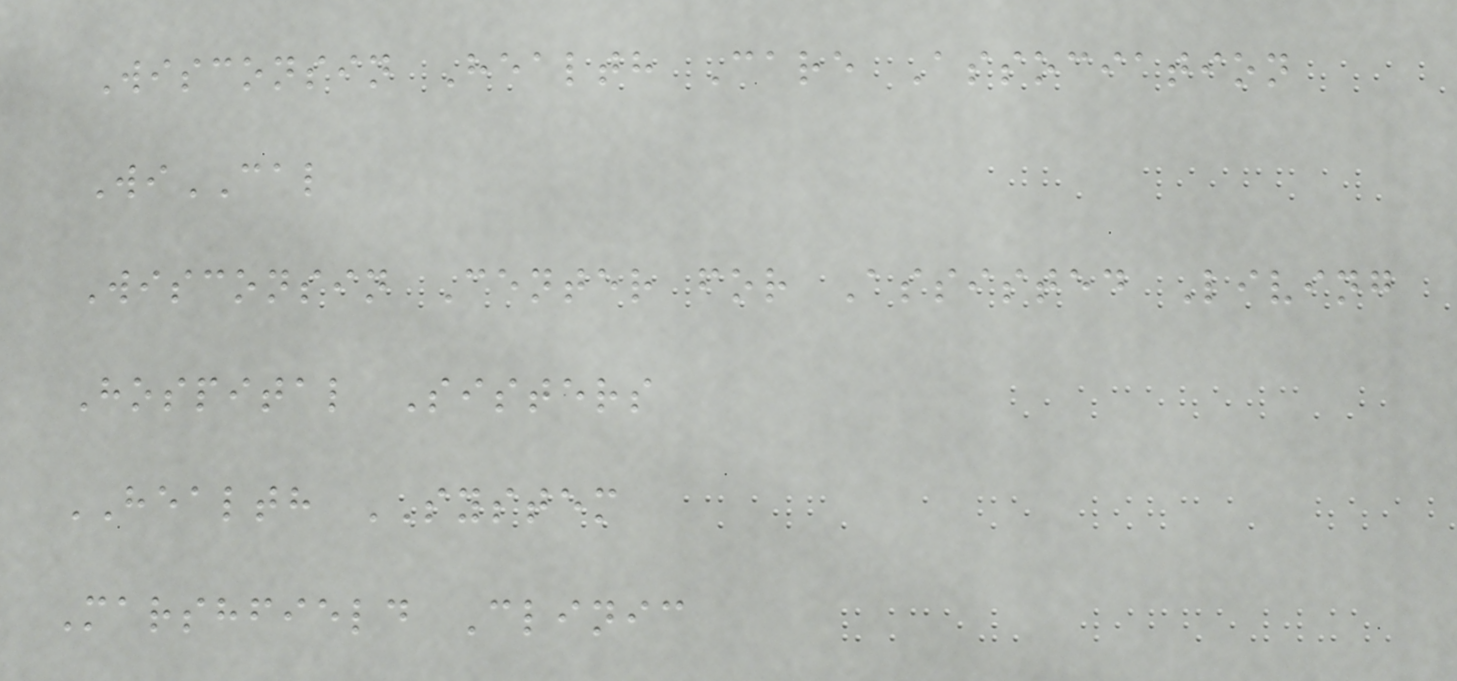Wisconsin Health Care Association
WiCAL
Wisconsin Center for Assisted Living
Hospital Sisters
HEALTH SYSTEM
Marshfield Clinic
